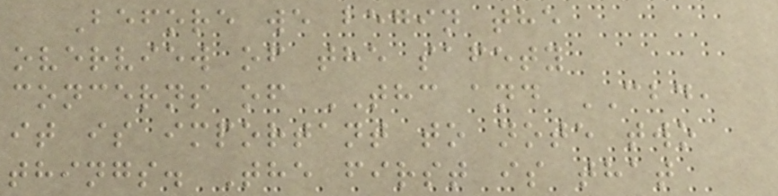Before we begin the
overview of the safety
concerns of THC and CBD,
it is important to note two
things. The first is that
